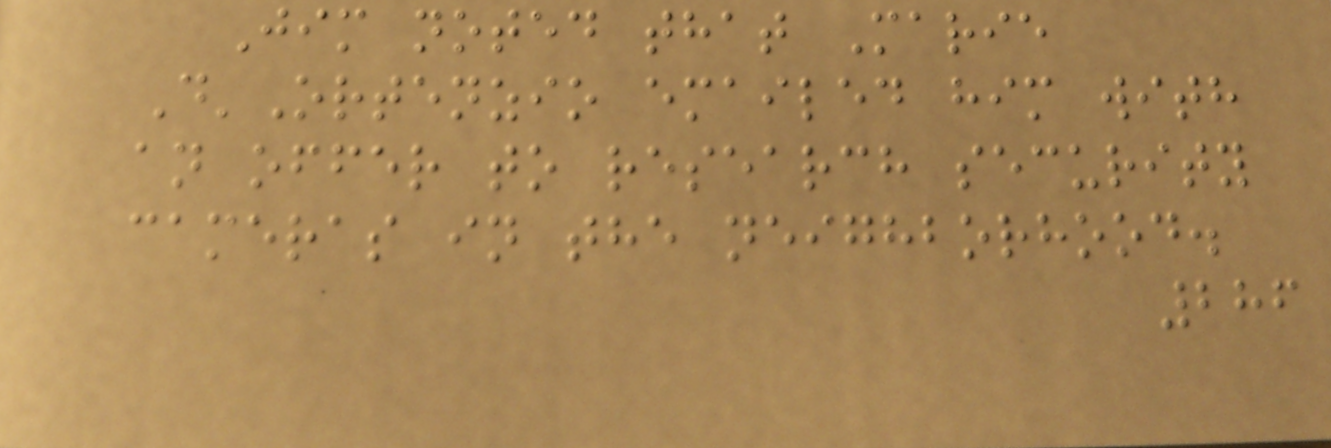Jim noted that Marie
D'Ortenzio emailed him with
an offer to research security
cameras in the neighborhood.
286
